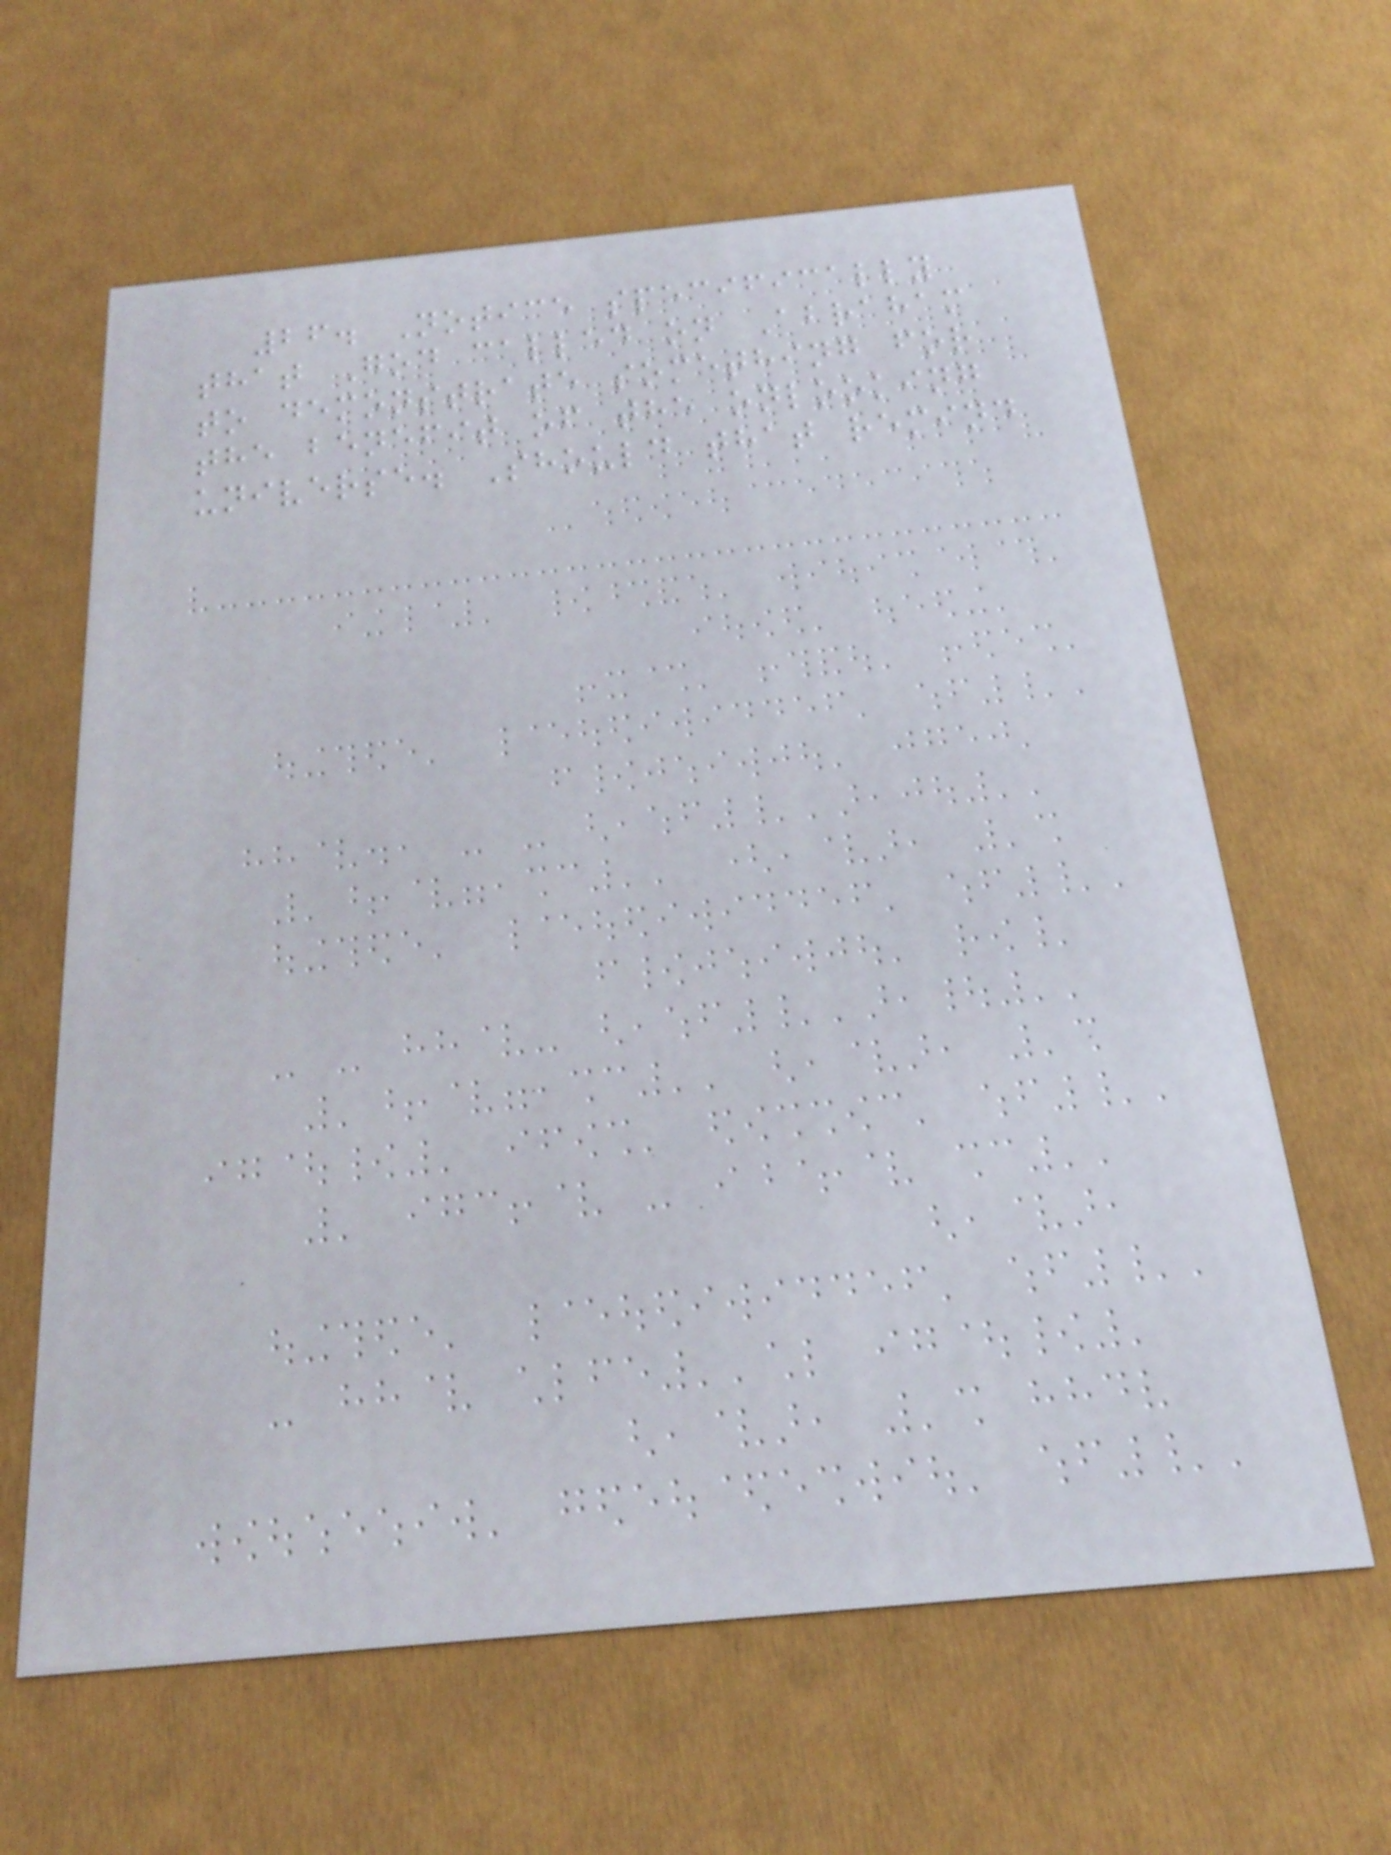26. Notice specifically
that God called on Abraham
to demonstrate something for
the benefit of the onlooking
universe. Should that remind
